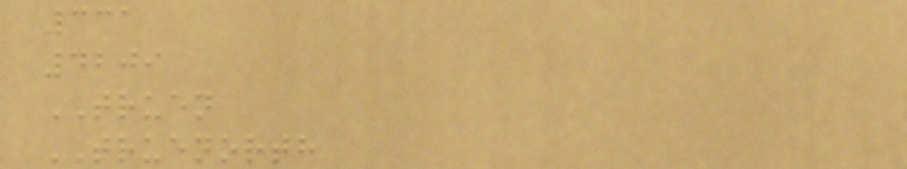331
4209
TRUEN
TRUENORTH
